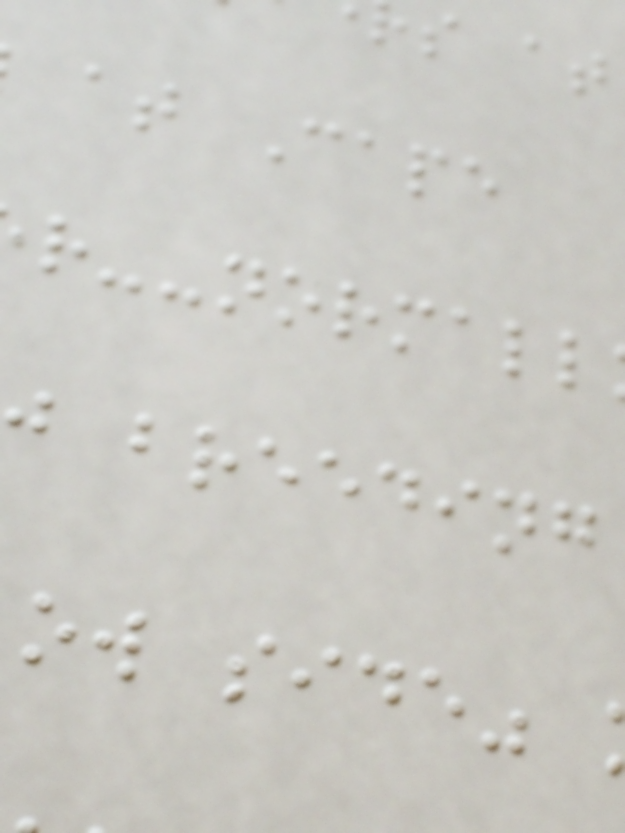at Cape
breeding
ow side"
